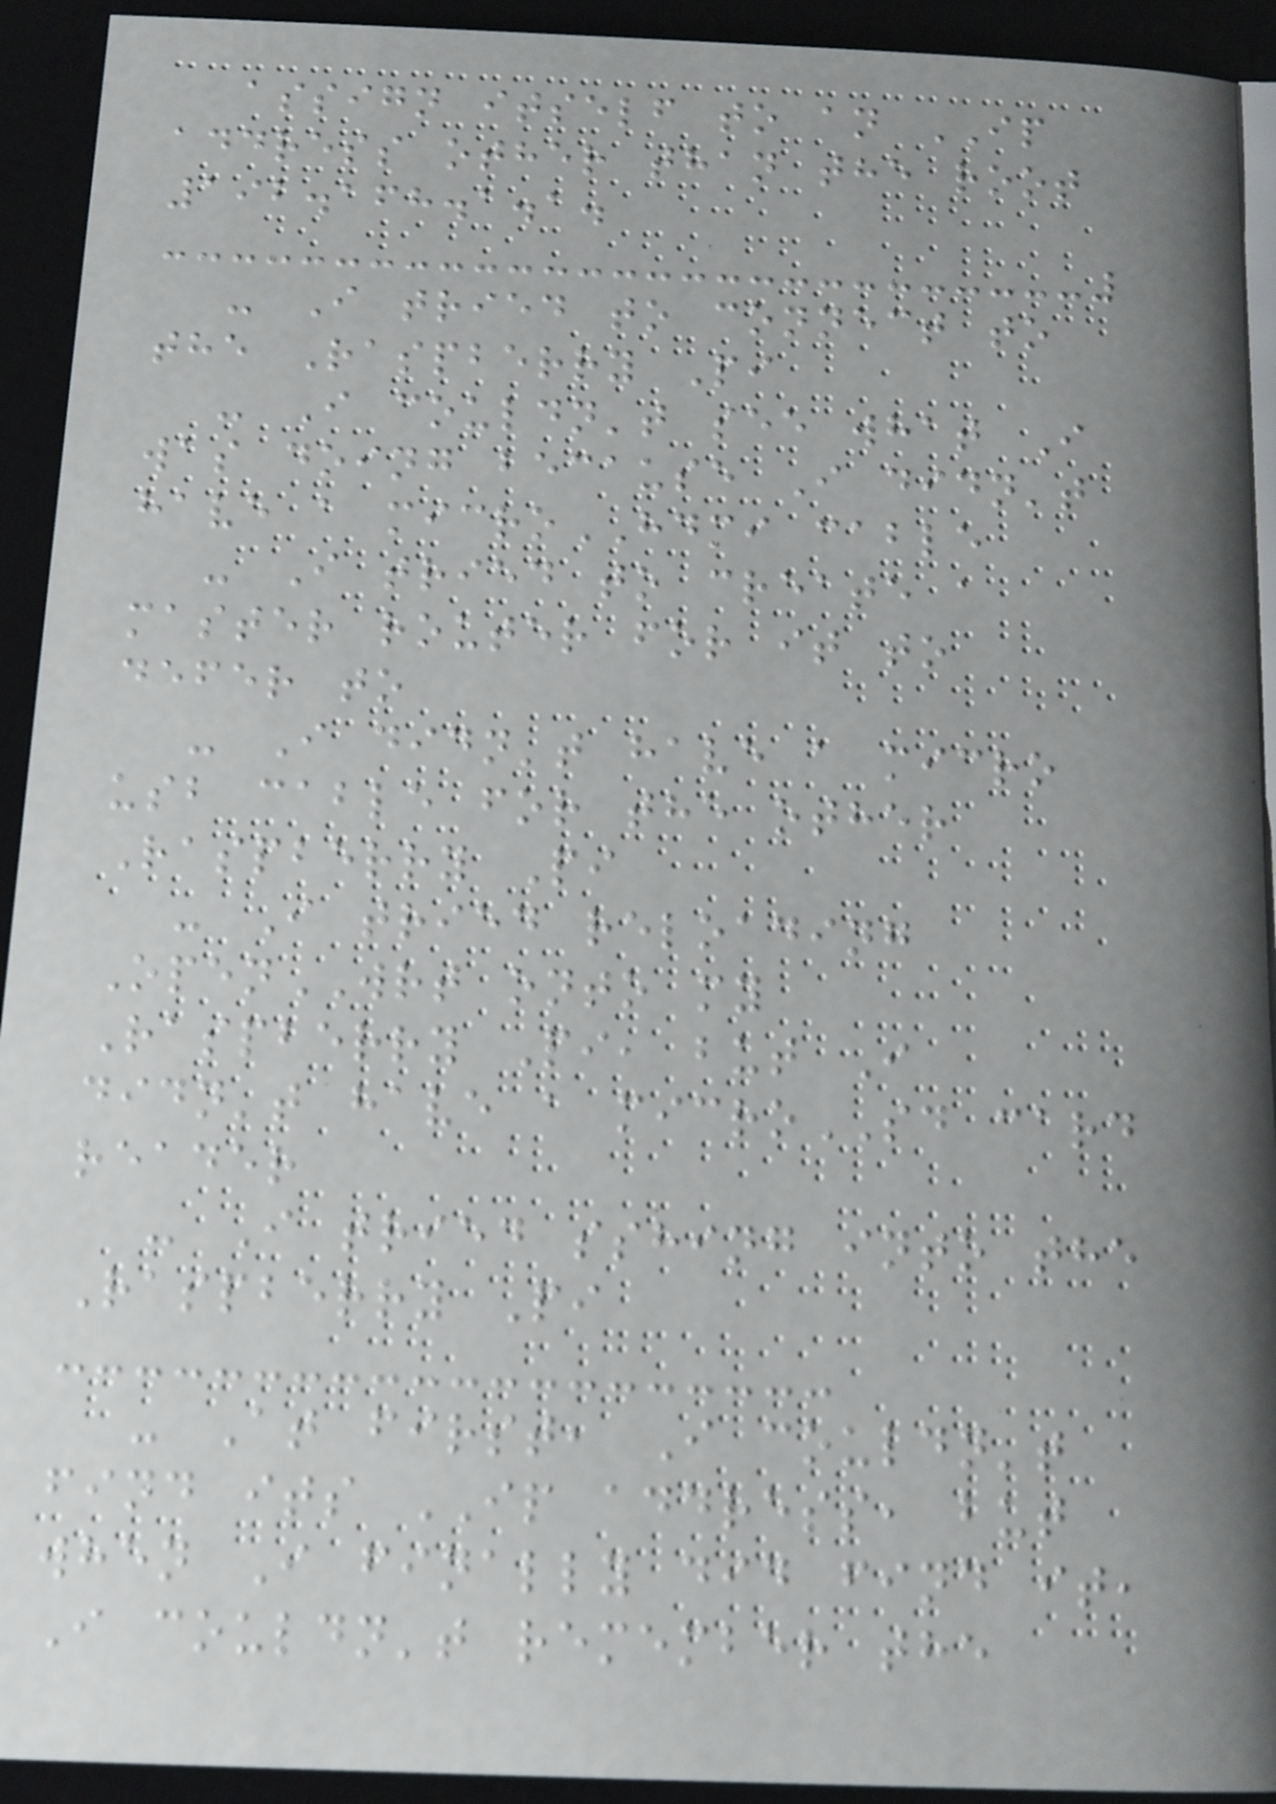assign itself to an IP
address other than the root
192.168.1.1.
- I tried to connect to
the Raspberry Pi
- I couldn't see what I
was doing because I didn't
have a microHDMI cable
- I tried to create a
master router for it to
defer to
- I didn't have a micro
usb cable for the other
Raspberry Pi
- I tried reloading
OpenWRT onto my
Raspberry Pi, but I
didn't have a microSD card
reader
- I tried sshing into the
Raspberry Pi
- At first, I couldn't
find its IP address, but
when I finally did find it,
I couldn't remember the
